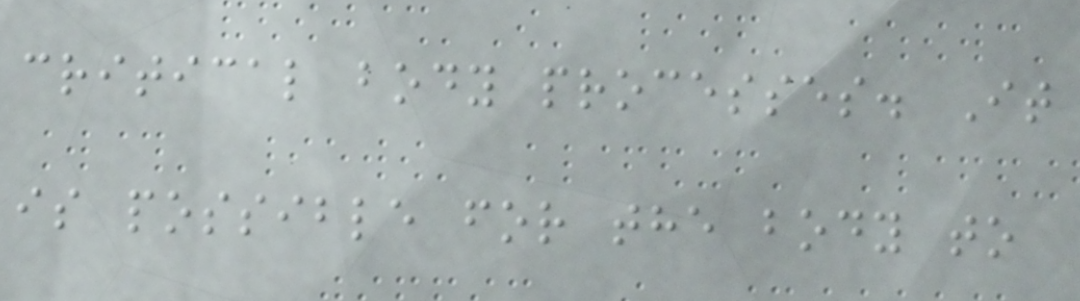critical body processes. It
is possible for the body to
